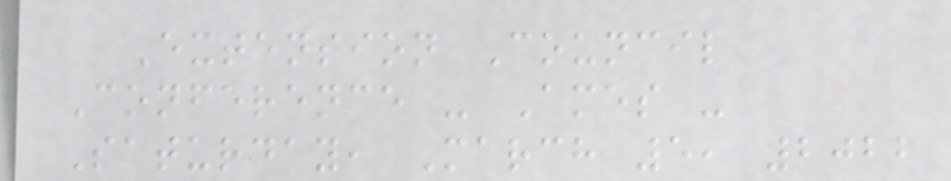Extension Council
Conference - Ames -
Saturday, March 5, 2022
